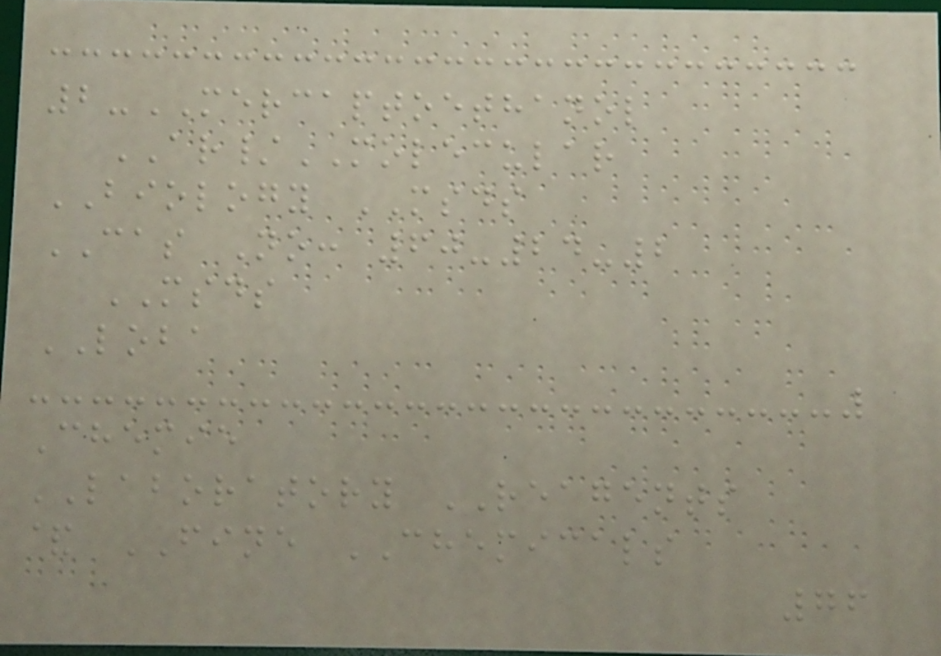2-MERCAPTOETHANOL
AR/MOLECULAR
BIOLOGY MSDS
CAS No: 60-24-2
MSDS
LOBA
Chemie
LABORATORY REAGENTS
& FINE CHEMICALS
76
